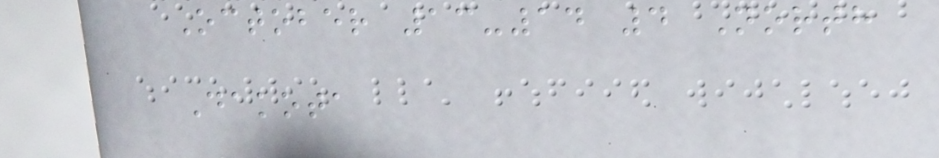October 13-14 4 North
Dakota
